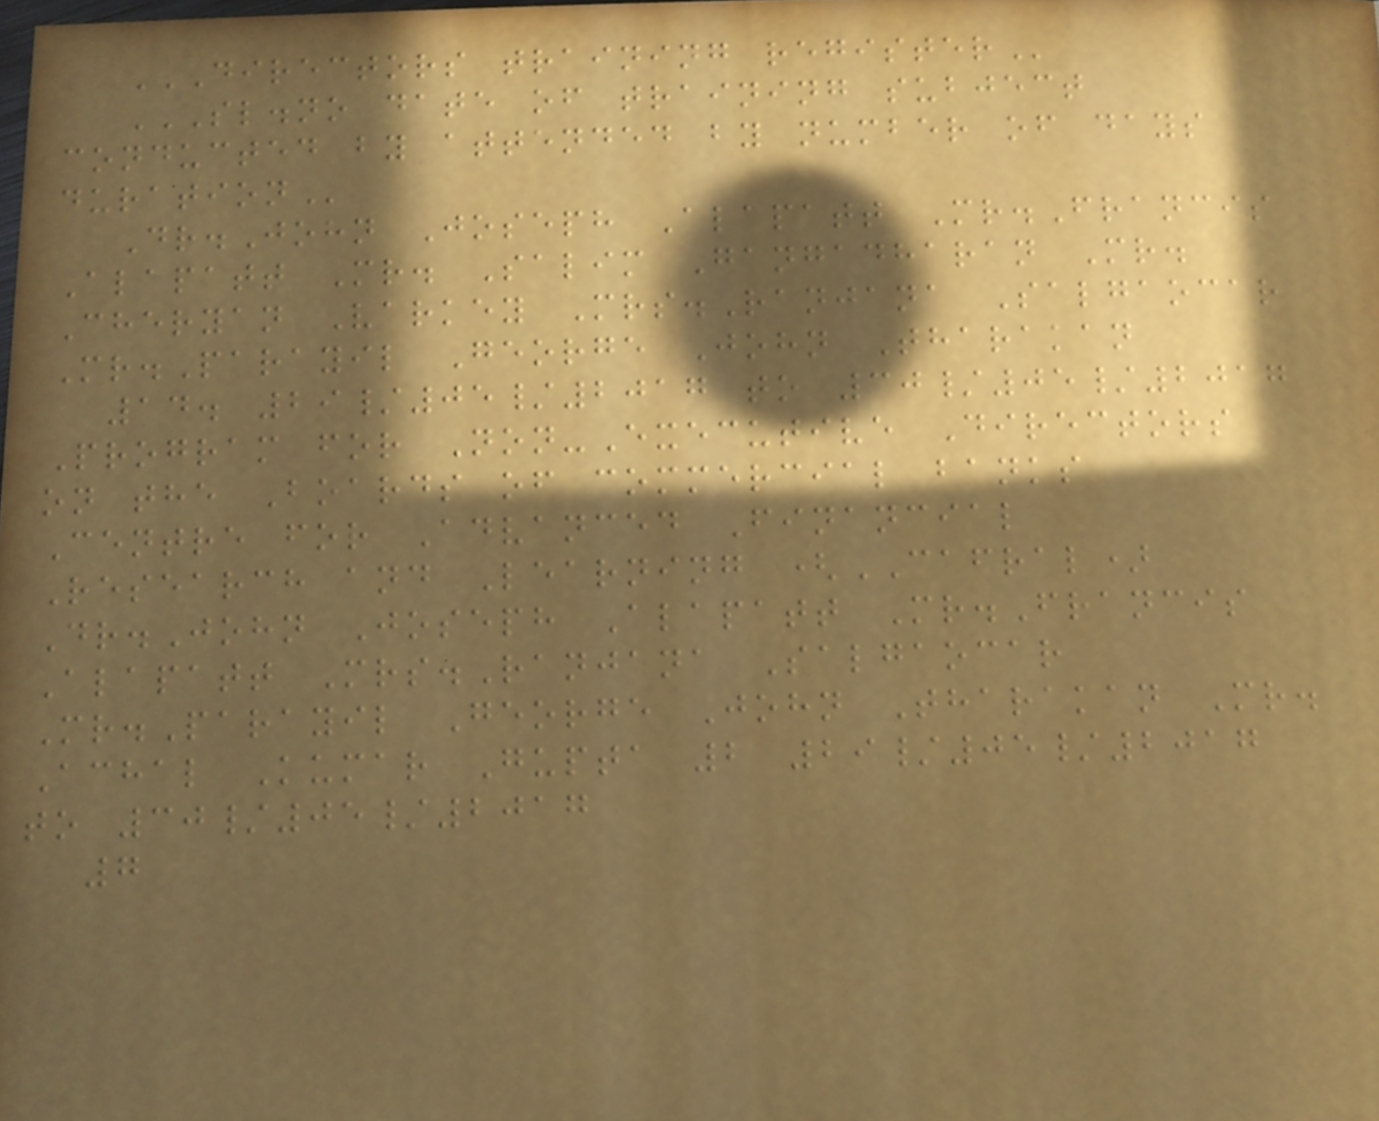DIRECTORS TRAINING REGISTER
SL.NO DATE OF TRAINING SUBJECT
CONDUCTED BY ATTENDED BY NUMBER OF DAYS
DURATION
Dr.John Joseph Alapatt Mr.Francis
Alapatt Mr. Salim Gangadharan Mr.
Cheryan Varkey Mrs.Ranjana Salgaocar
Mr.Parayil George John Tharakan
14. 29/05/2017 to 30/05/2017
Program for Non-Executive Directors
on the Boards of commercial banks
Centre for Advanced Financial
Research and Learning (CAFRAL)
Dr.John Joseph Alapatt Mr.Francis
Alapatt Mrs.Ranjana Salgaocar
Mr.Parayil George John Tharakan Mr.
Achal Kumar Gupta 2 29/05/2017
to 30/05/2017
7
